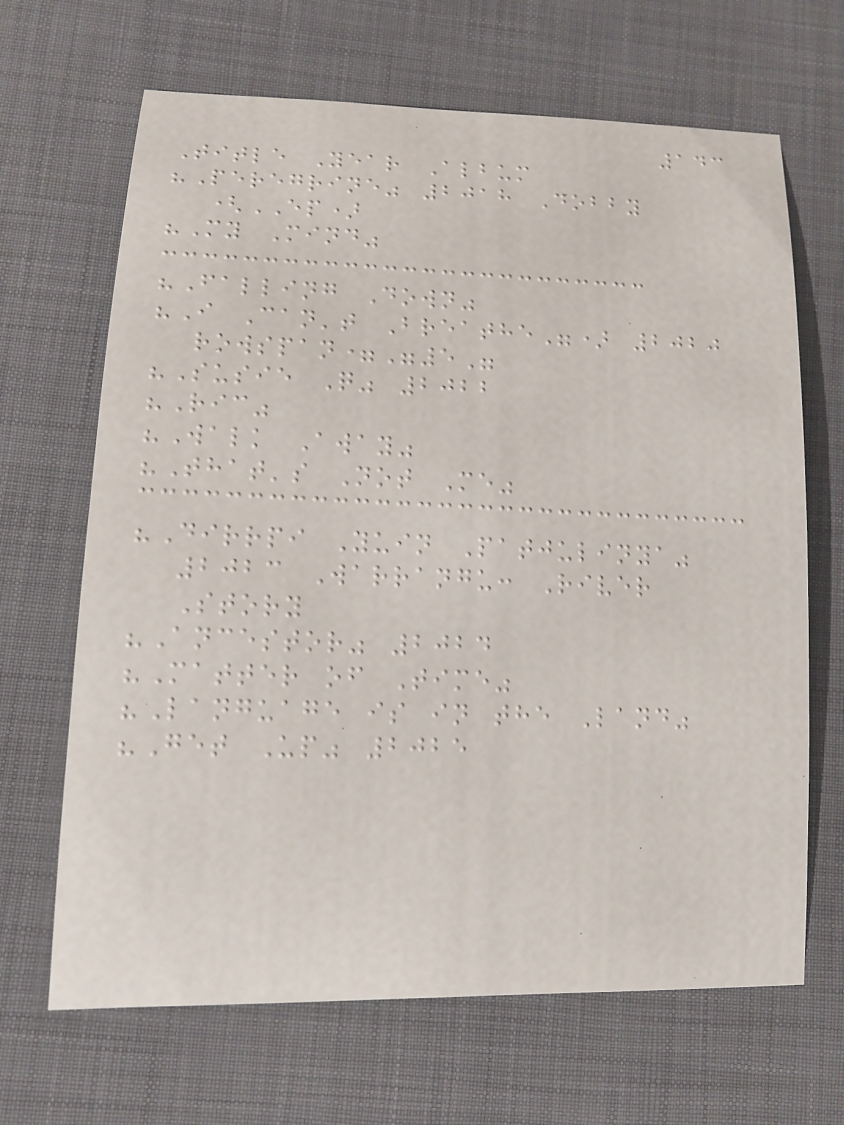143
Title Year Album
"Peregrine" 2018 Dobby
(EP)
"My Mind"
"Falling Down"
"I Can't Breathe") 2020
rowspan="5"
"Susie Q" 2022
"Ric"
"Walk Away"
"That's Not Me"
"Dirrpi Yuin Patjulinya"
2023 Warrangu: River
Story
"Ancestor" 2024
"Matter of Time"
"Language is in the Land"
"Get Up" 2025
